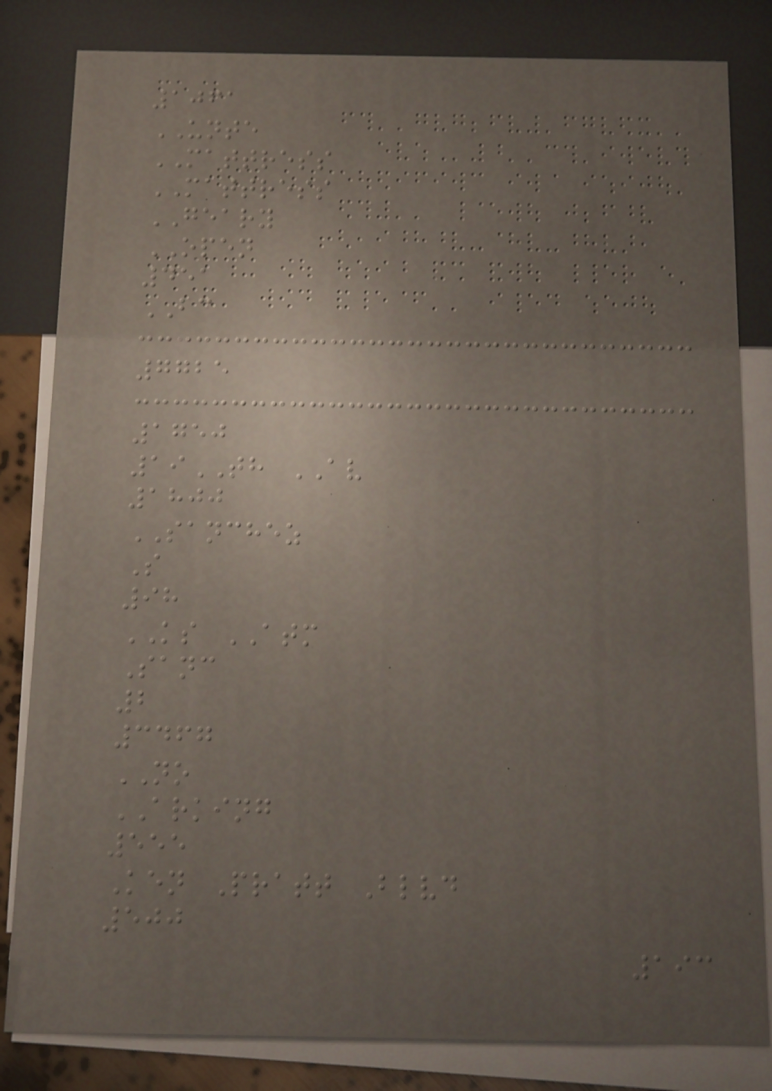1061
UNTE
MATTRESS
MATTRESS
GEARY
OPEN
451
BC
7725
1750
19TH AV
1800
SANCHEZ
S
98
KS ATM
Sanc
2
3467
NO
ARKING
555
Ken Pratt Blvd
500
193
